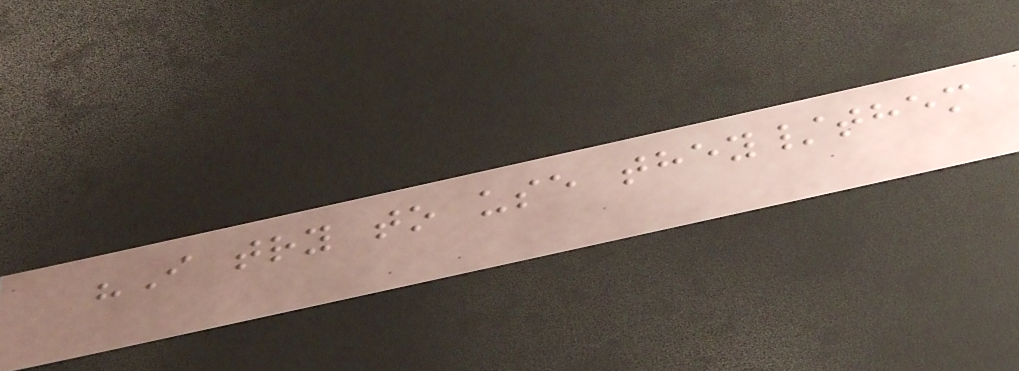"I try to use they/them
